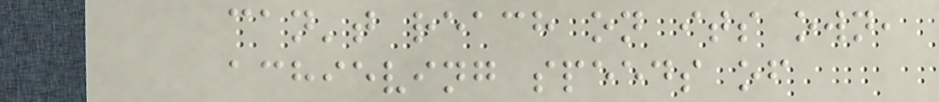can't reach on its own,
achieving speeds of
